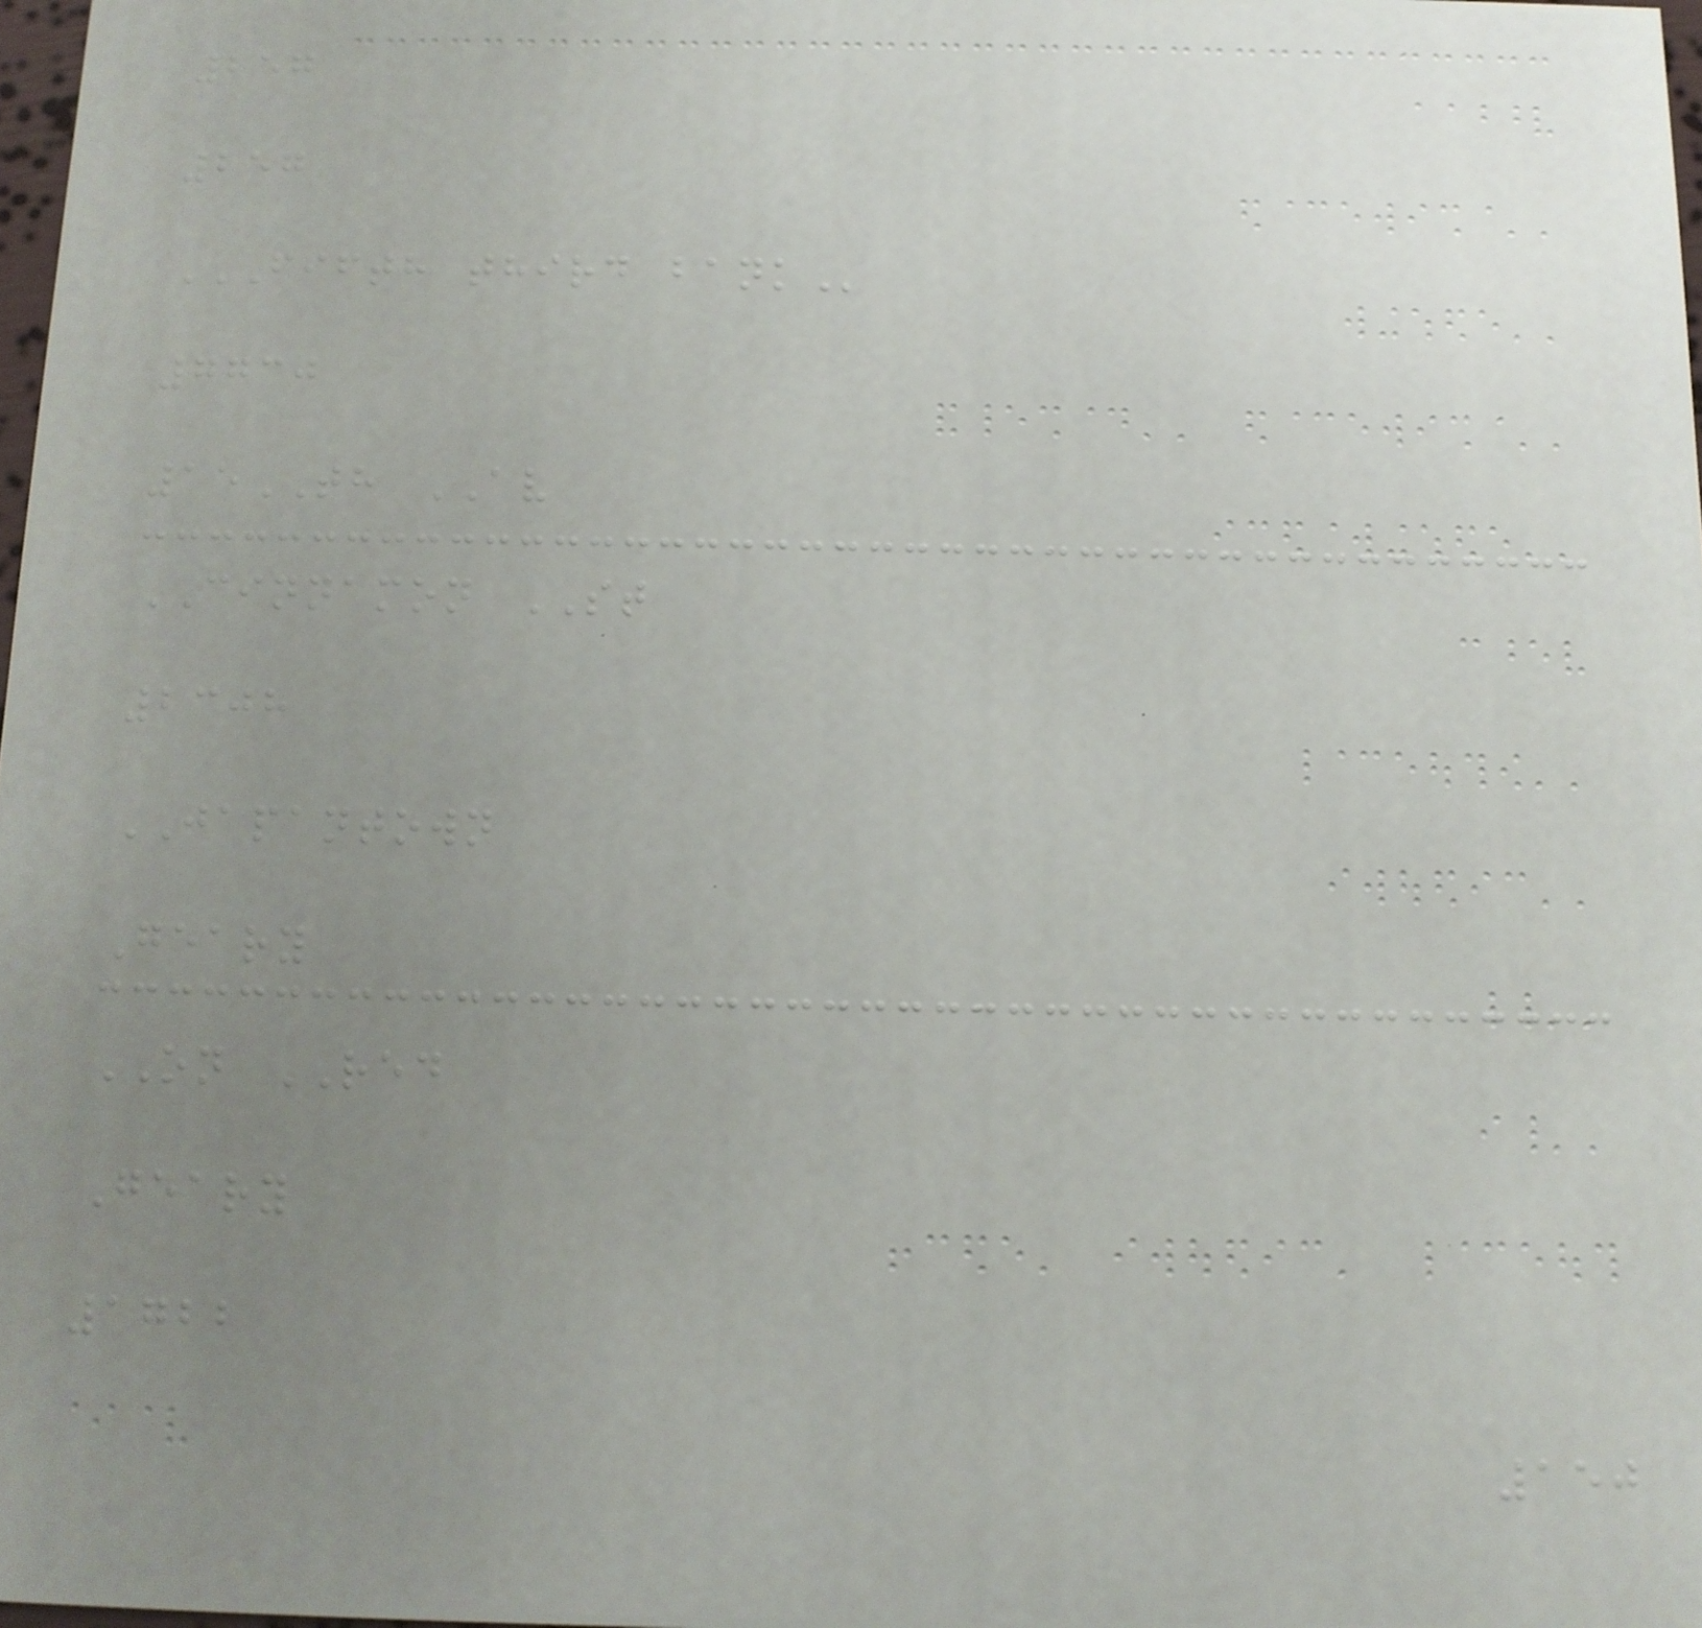257
257
FIFTH THIRD BANK
7730
15TH AV
CINNAMON ST
2308
JAPANTOWN
Geary
ON RED
Geary
1722
150
